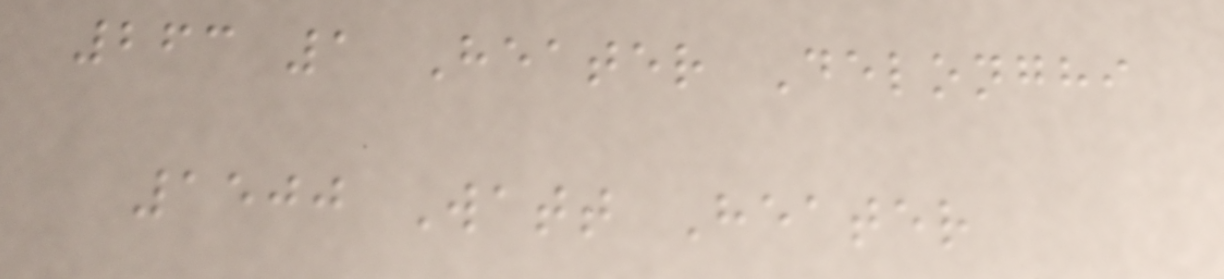263 1 Heater Delonghi
1500 Watt Heater
